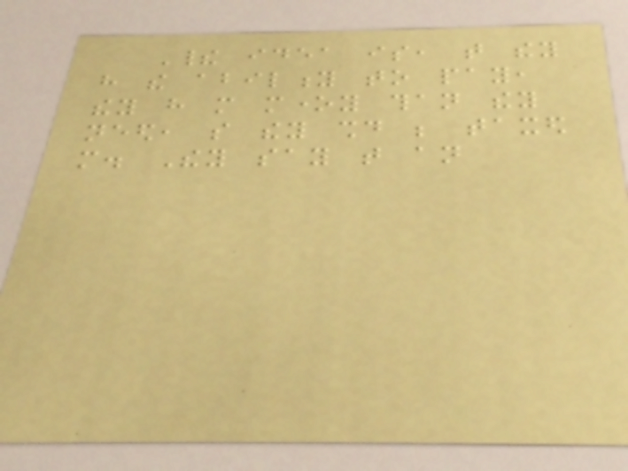Their idea is, that they
have the ability to pay,
they have more money than they
need, so they should be taxed
more. They say that an
